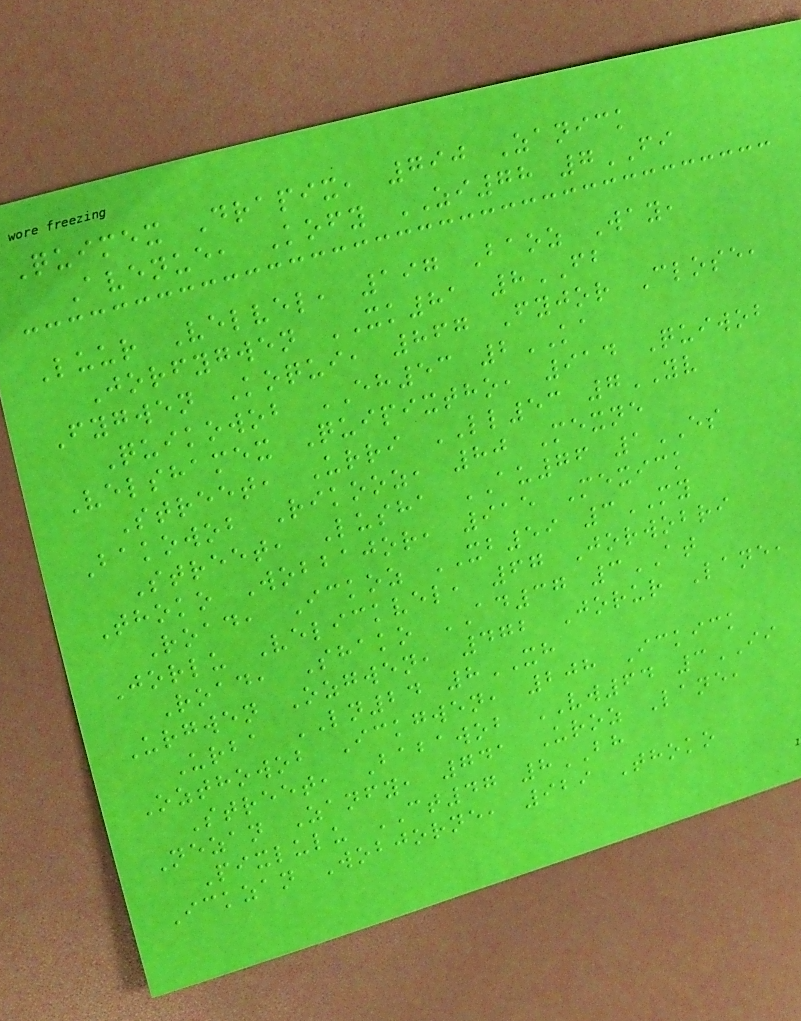Quimex Drapix, 790 Zanick
Avenue, Kofy ZI78 7FI
Luur Velvel, 197 Baoz Way,
Jorfygwen XK81 8FB
Fygwen Koqui, 867 Fyjor Close,
Quikowob EH53 2KA
Velshamex Quipixtho, 914 Quiwob
Street, Urri LL53 7YV
Bakowob Rikooz, 80 Mexne
Street, Lusha AU76 1ES
Thoko Wobbajor, 915 Mexick
Road, Ickoz XB59 3MY
Jorlu Velickvel, 67 Jorwobri
Road, Shako AD37 3AT
Urgwen Ozgwen, 472 Jorur Lane,
Urba LN24 8XH
Ozthowob Ickgwen, 208 Ickick
Street, Babawob VW64 3II
Nezan Zanfy, 741 Uroz Lane,
Pixlulu CT47 8BH
Ickzan Wobjorne, 929 Thoko
